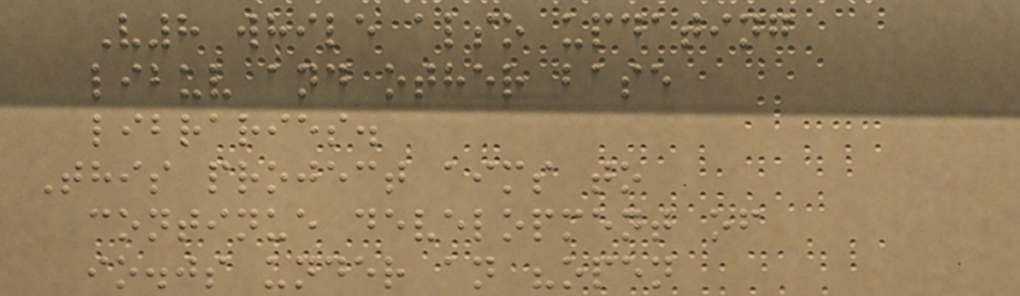V8 while also updating
libuv and other base
libraries.
This project aims to
continue development of
io.js under an "open
